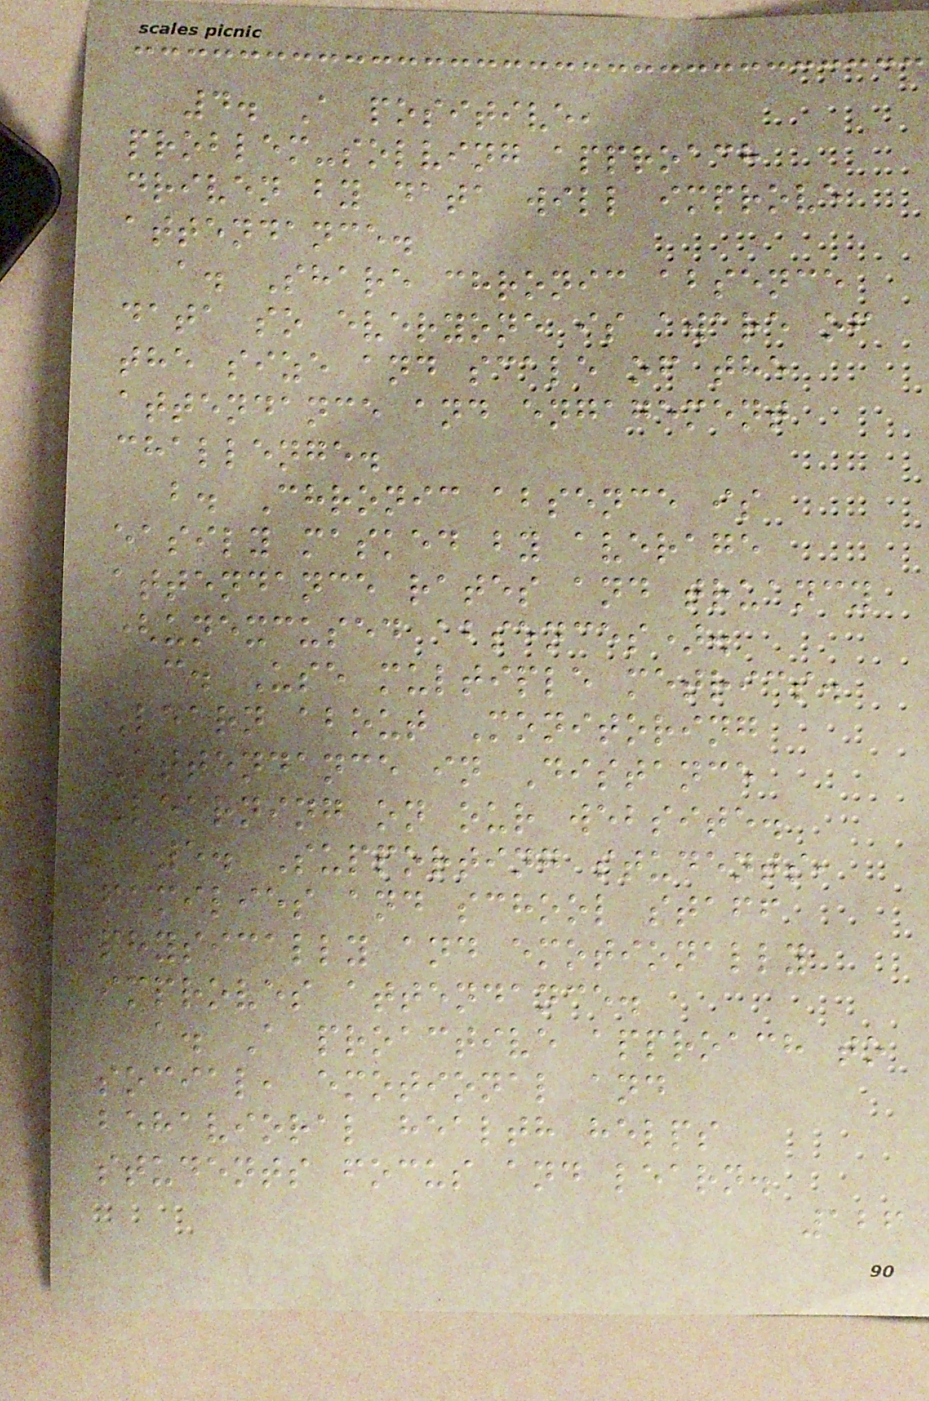4. A positive,
problem-solving approach
driven by data will improve
attendance.
a. Share chronic absence
data so everyone is aware of
the size and scale of the
attendance and engagement
challenge.
b. Chronic absence is
easily masked by average
attendance rates and truancy
(unexcused absences).
c. Use multiple metrics.
Learn about Monitoring
Attendance in Distance
Learning on our website.
5. Supporting students,
families and school staff
physically and emotionally
improves attendance.
a. A proactive approach to
social, emotional and
behavioral health helps
students focus and learn.
126
